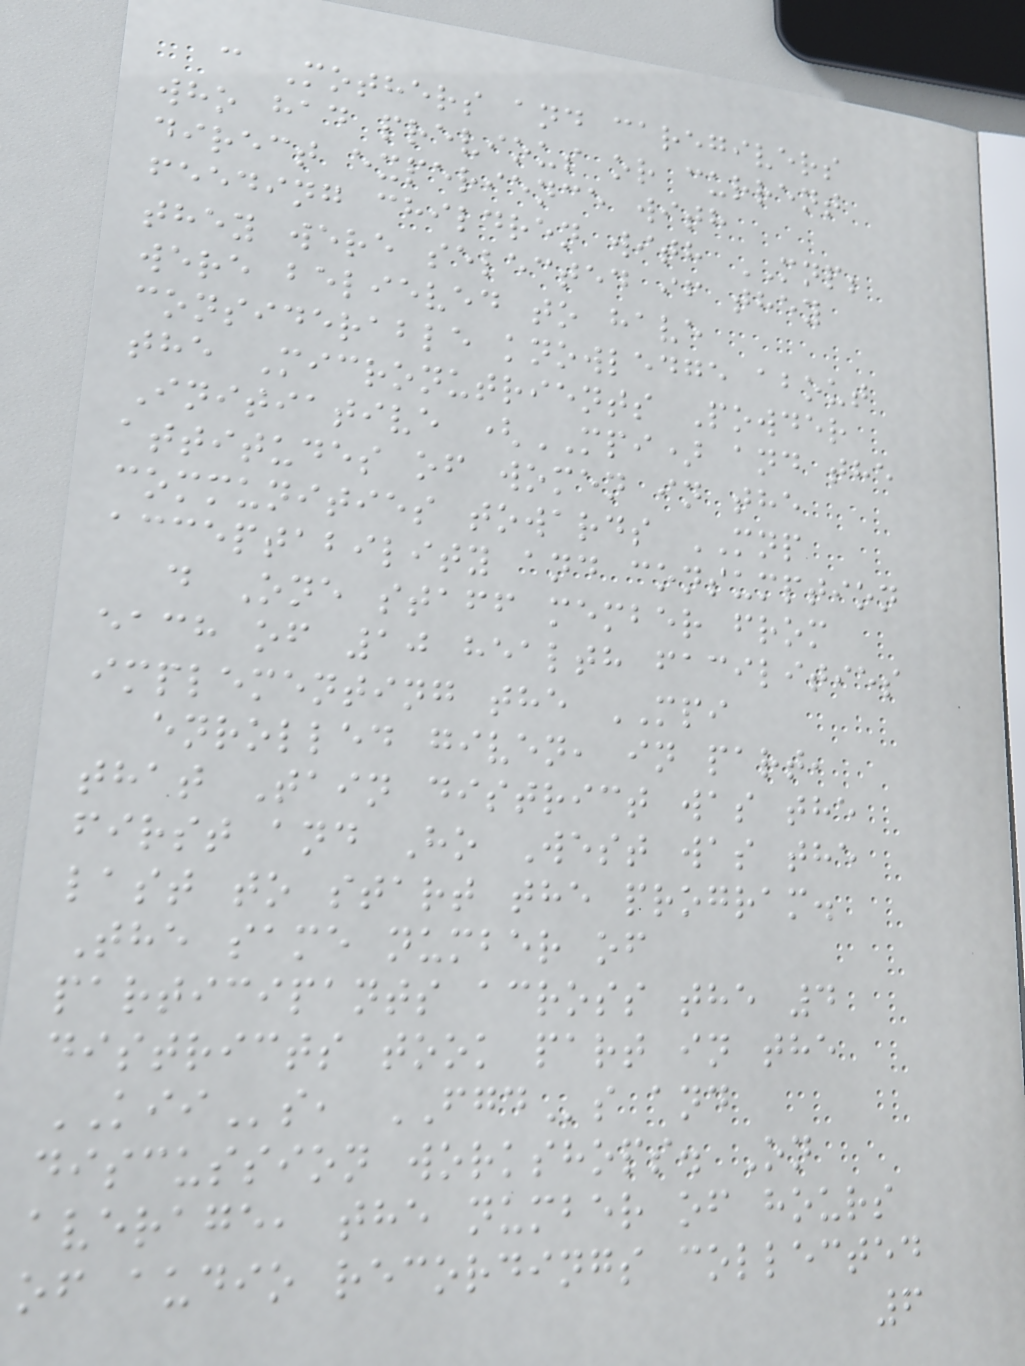c Mothers and caregivers
who had previous or current
direct experience with
feeding children with MNP;
they were selected if they
were believed to have
considerable knowledge about
the Micronutrients Powder
Initiative (MPI) and the
attitudes of women in the
communities towards MNP
acceptability and consumption
d One staff member from
each of 10 health facilities
implementing the MPI
enrolled given, in part,
that Tain district was the
first and Ho West was the
last to start the program.
The same number of
participants across the 4
districts took part in the
KIIs, FGDs and
discussion workshops. On
average, the number of hours
of audio recordings collected
6
